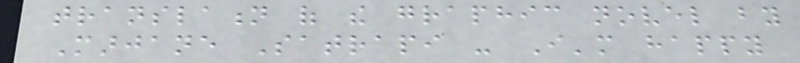translation of the graphic novel by
Marjane Satrapi - I'm happy
